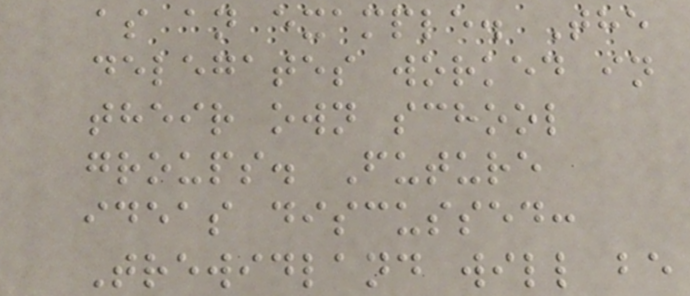as an example. The
delegates worked in
their own school
groups. Future
ideas discussed:
Trewidland will be
